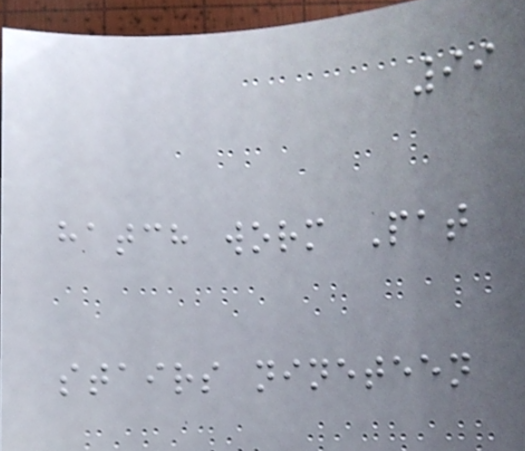99
hatch worm Pat
stairs nineteen
